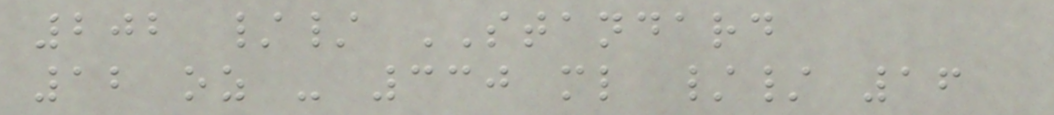202 // STANDARD
12 oz - 330 ml // 16
